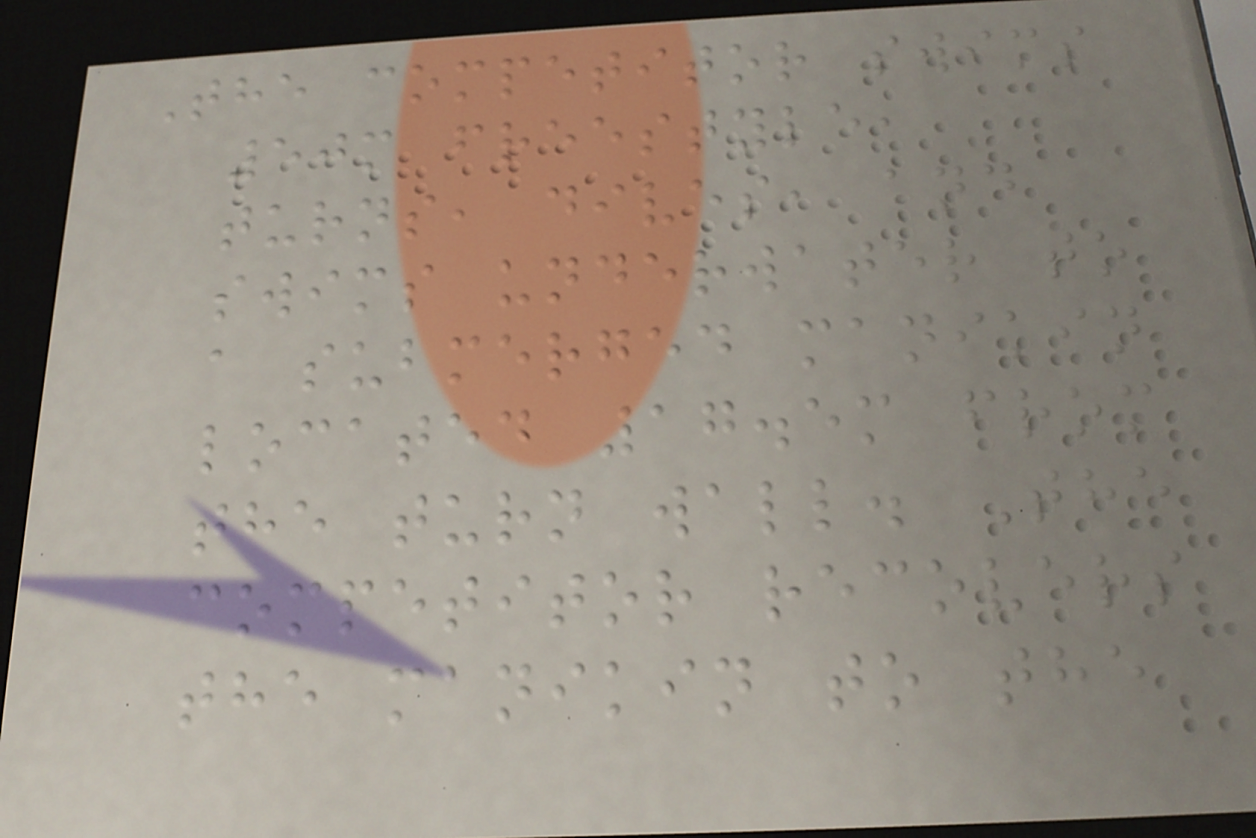The competitor swims
50m freestyle,
turns, dives, and
swims underwater to
a submerged manikin
located 17.5m from
the turn wall. The
competitor recovers
the manikin to the
